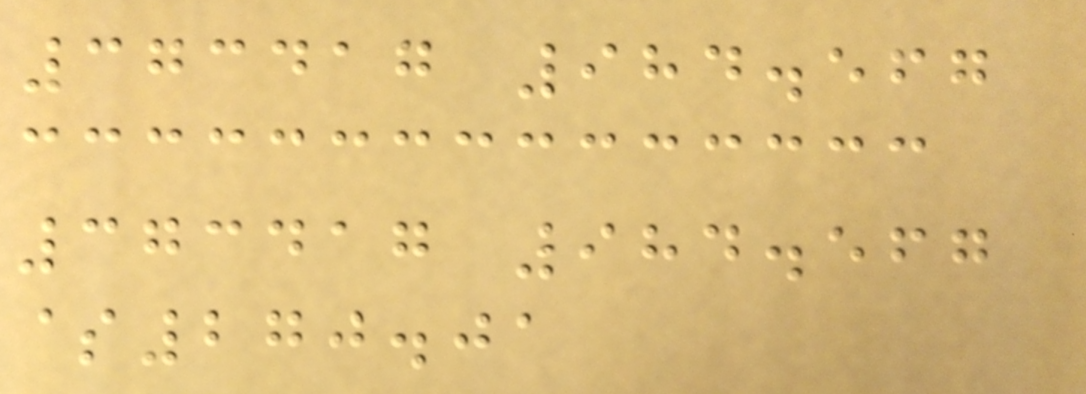373417 984.567
373417 984.567
$270.01
